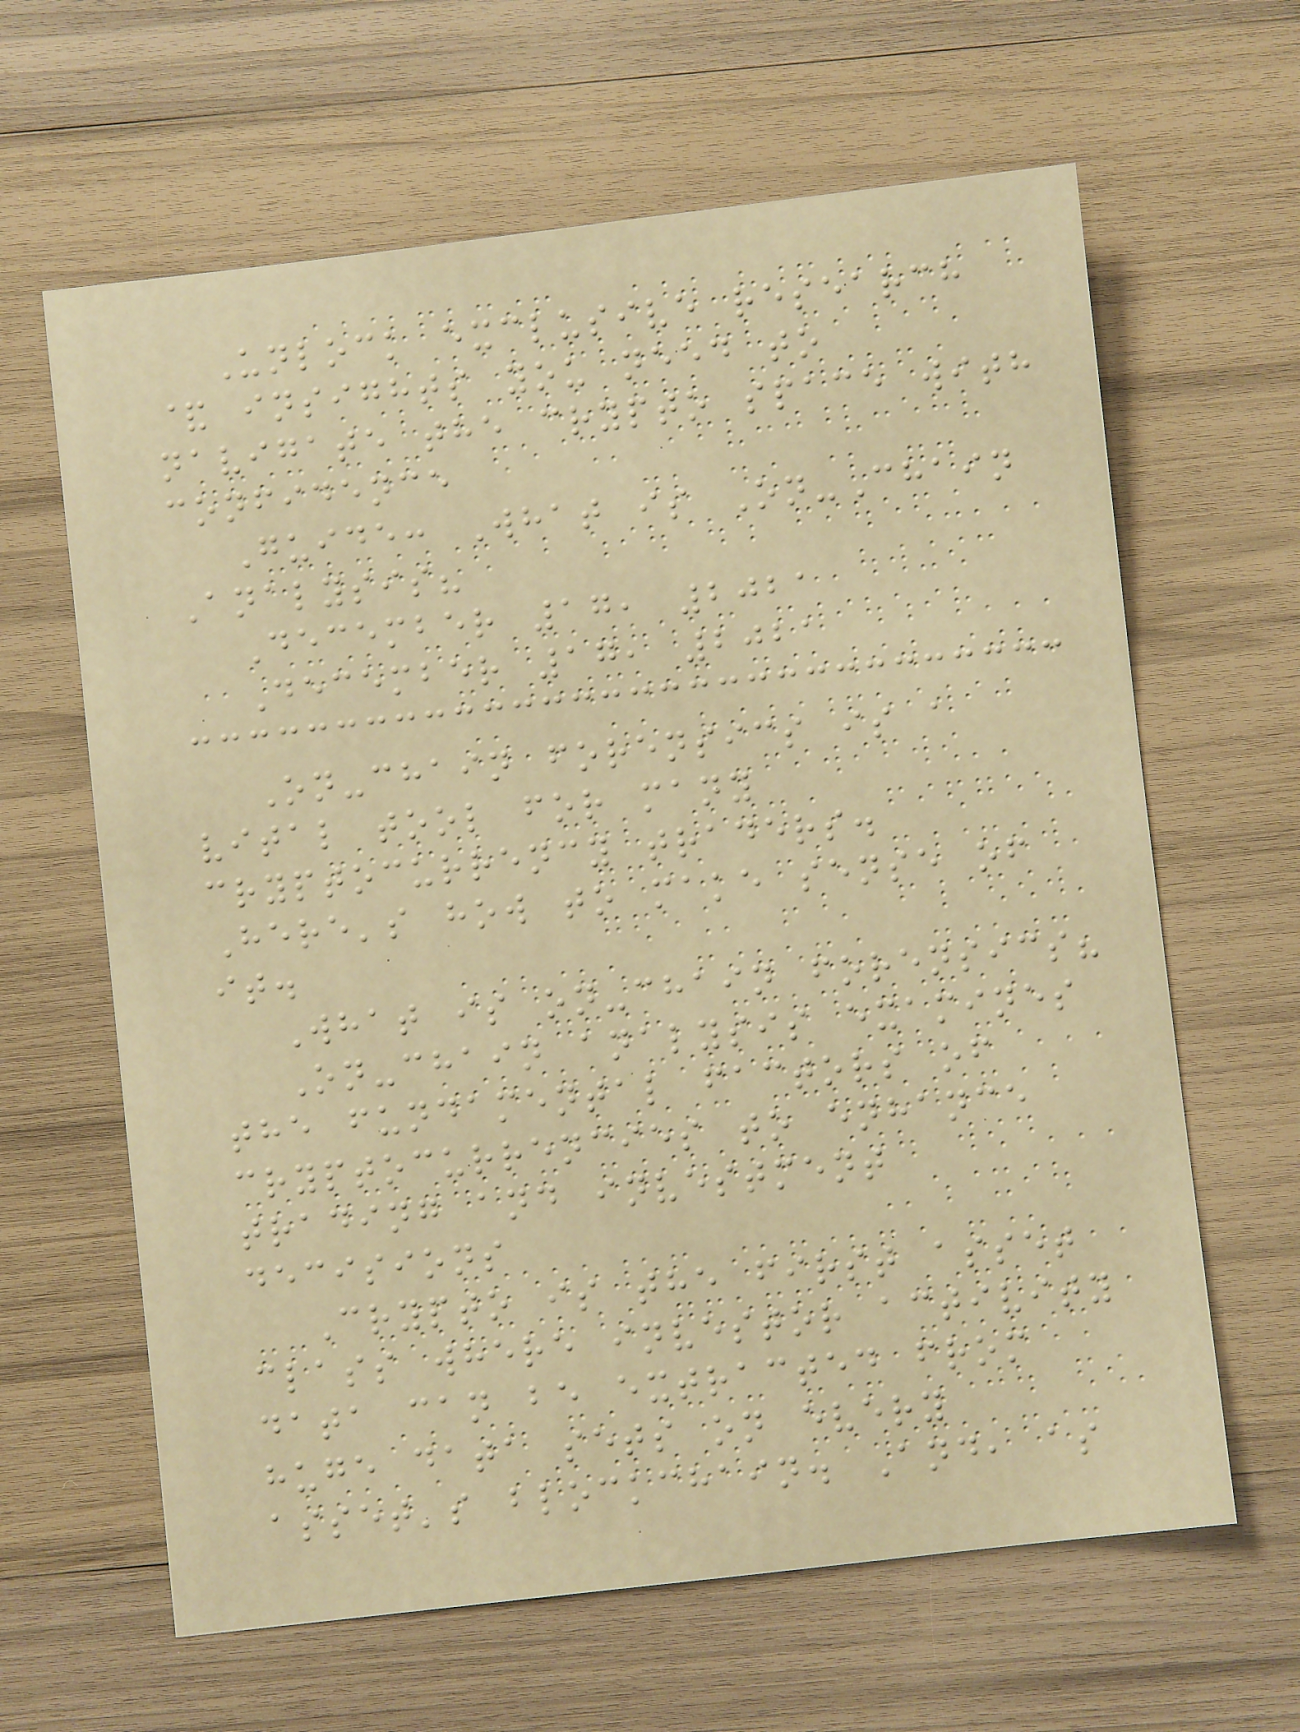Unlock exclusive research
& insights you need to
navigate the crypto space with
confidence
Guide: What is On-Chain
Analysis?
December 17, 2021
December 17, 2021
On-chain forensics is a
vital tool for many
cryptocurrency traders.
Here's how to make sense of
it.
What is on-chain forensics?
On-chain analysis examines
the fundamental factors of
cryptocurrencies to enhance
trading and investment
decisions
Crypto is the first asset
class where investor activity
data can be extracted from
huge data sets on every
asset's blockchain. And, as
